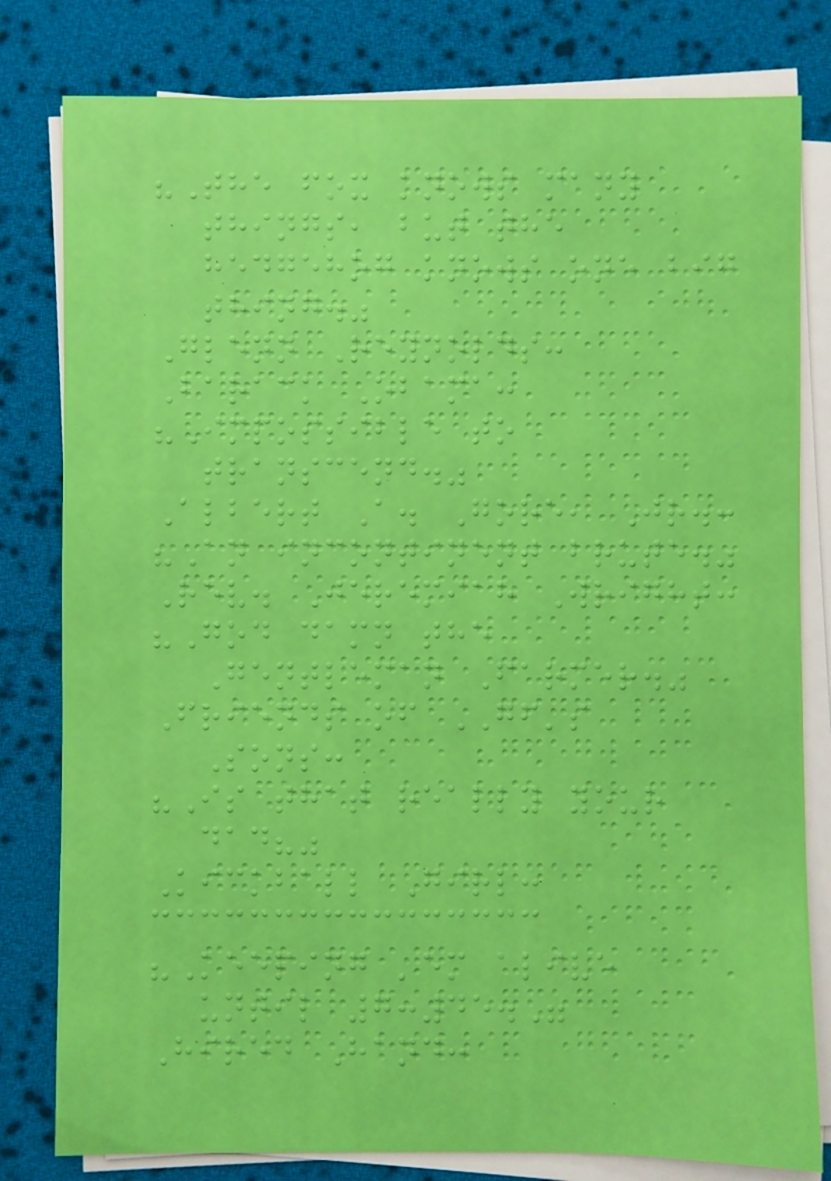"The fox knows many
things, but the
hedgehog knows one big
thing."
Glenn Reynolds:
Barack Obama:
"Impossible to
transcend."
Albert A. Gore, Jr.:
"An incontinent brute."
Rev. Jeremiah Wright:
"God damn the
Gentleman Farmer."
Friends of GF's
Sons:
"Is that really your
dad?"
Kickball Girl:
"Keeping 'em alive
until 7:45."
Hired Hand:
